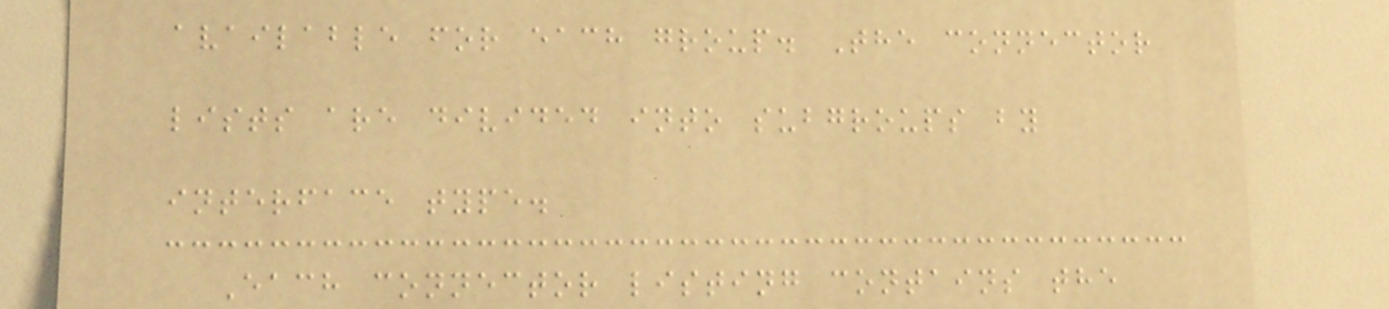available for each group. The connector
lists are divided into subgroups by
interface type.
Each connector listing contains the
